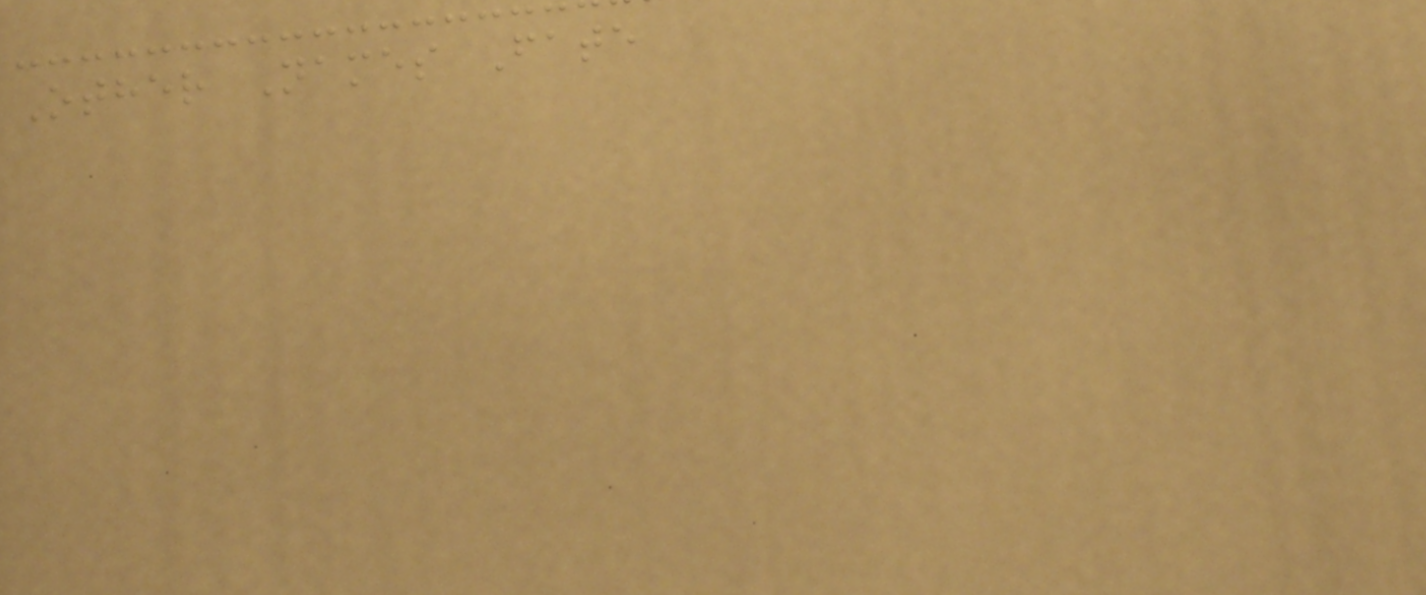Other Names Fate
